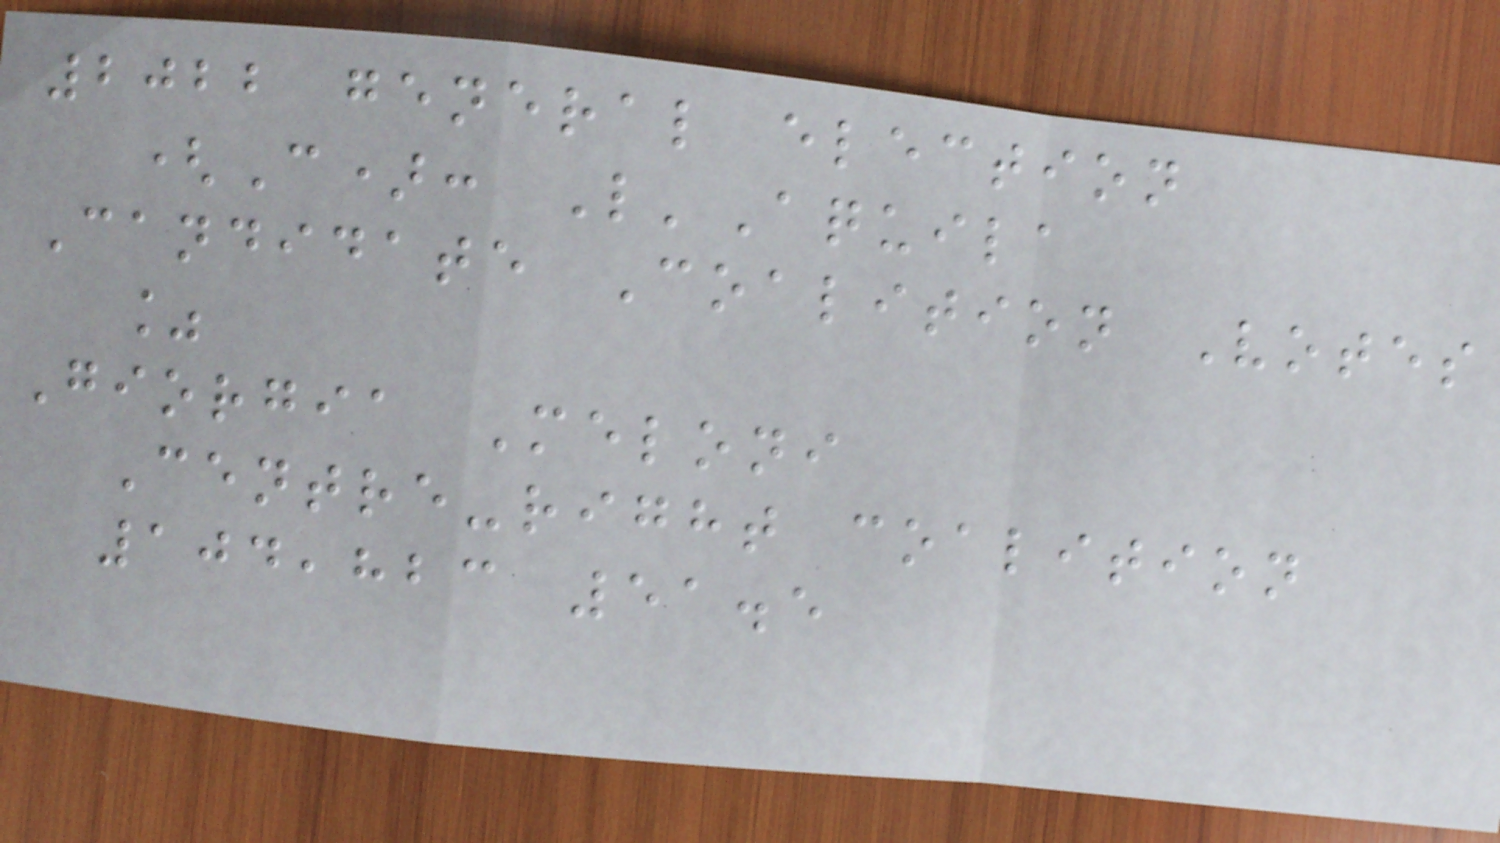2022 general election
(C): L'Aquila
Candidate Coalition Votes
%
Giorgia Meloni
Centre-right coalition
104,823 51.5
